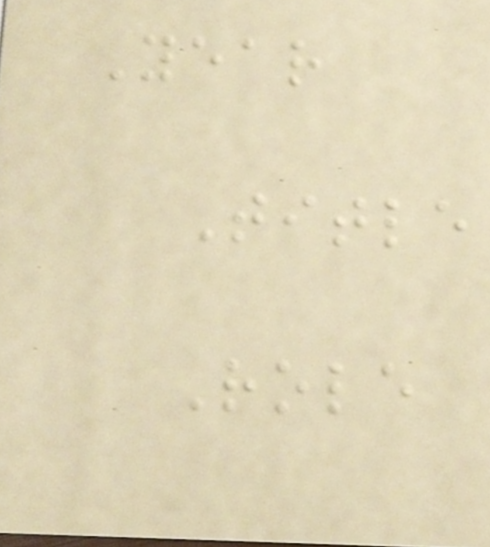Year
Title
Role
